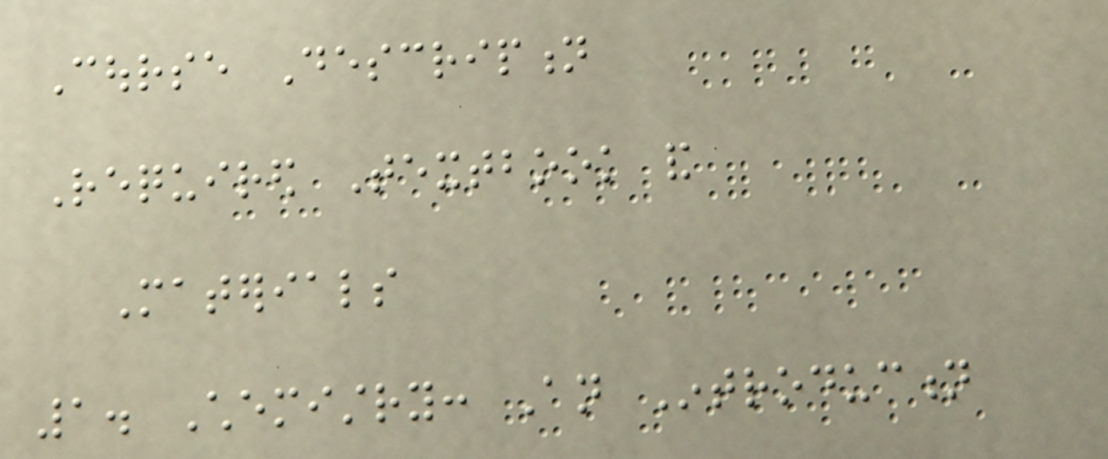Course Description
Required Textbook and
Materials
1. Chemistry: An Introduction
